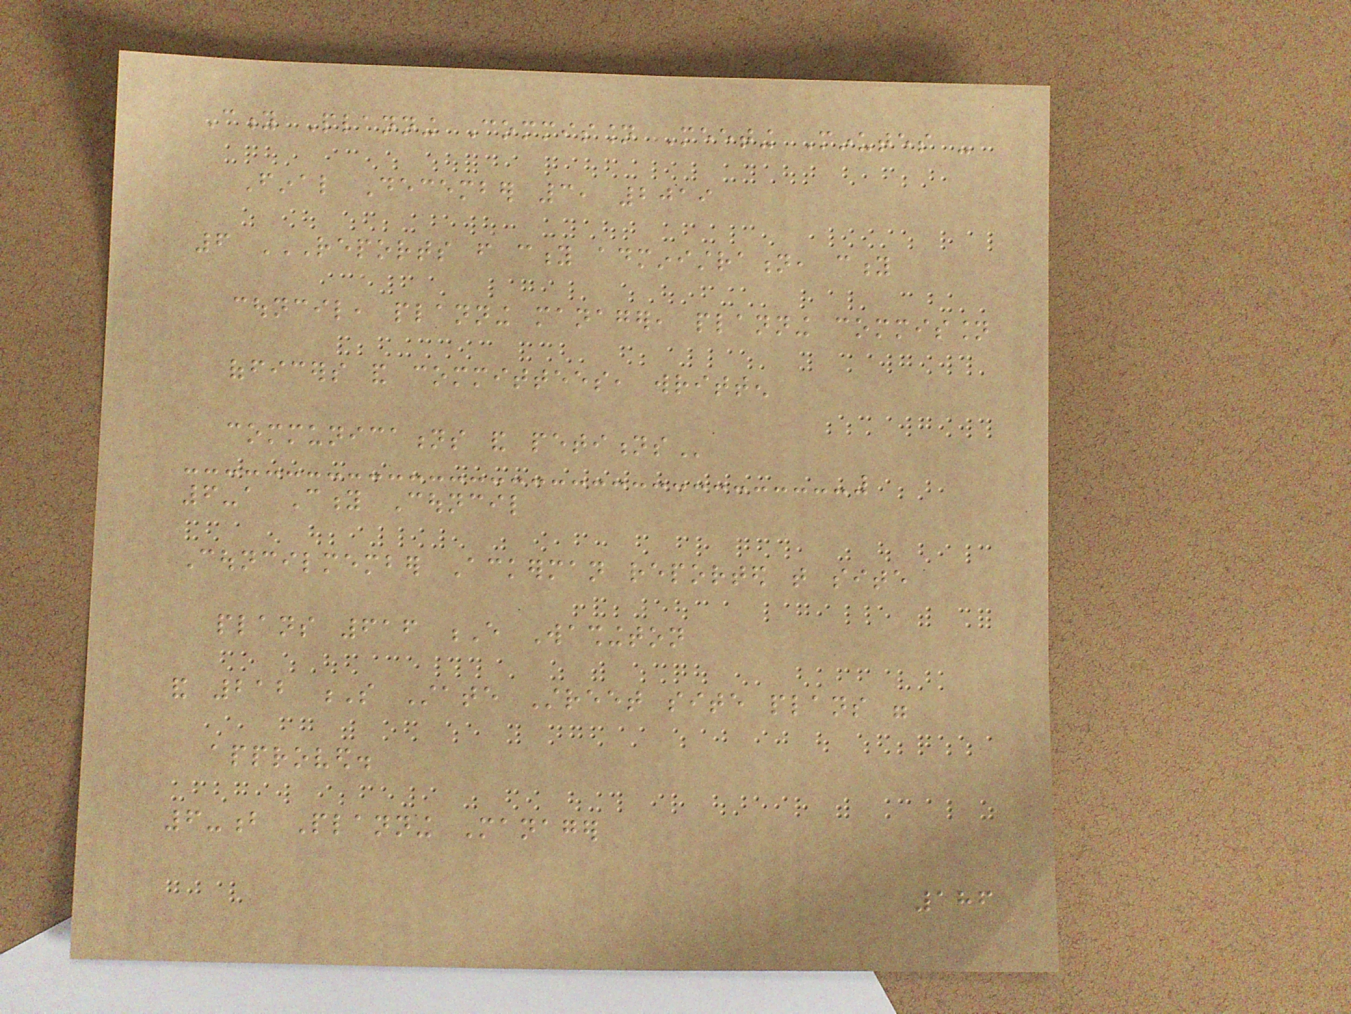City Planning Commission Meeting Minutes -
Final December 3, 2019
6 REPORTS FROM CITY ADMINISTRATION, CITY
COUNCIL, PLANNING MANAGER, PLANNING COMMISSION
OFFICERS AND COMMITTEES, WRITTEN
COMMUNICATIONS AND PETITIONS
6-a City Council
Councilmember Ackerman reported that site
plans 616 E Washington
and 212 S State Street site plans were
approved.
6-b Planning Manager
186
